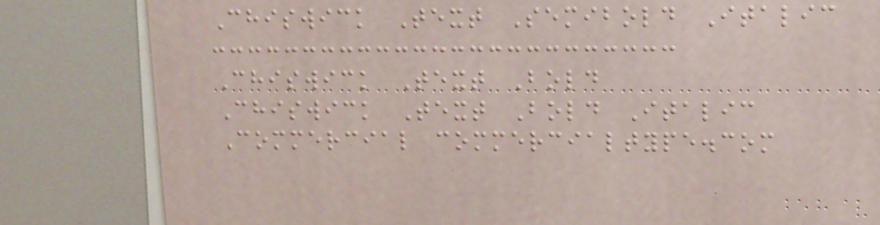Chiswick Text Semibold Italic
Chiswick Text Bold
Chiswick Text Bold Italic
Commercial commercialtype.com
